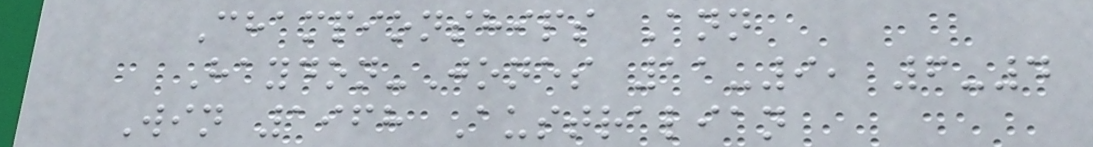Championships Ann
Haydon-Jones 11-9, 6-4
Win 1968 Australian
